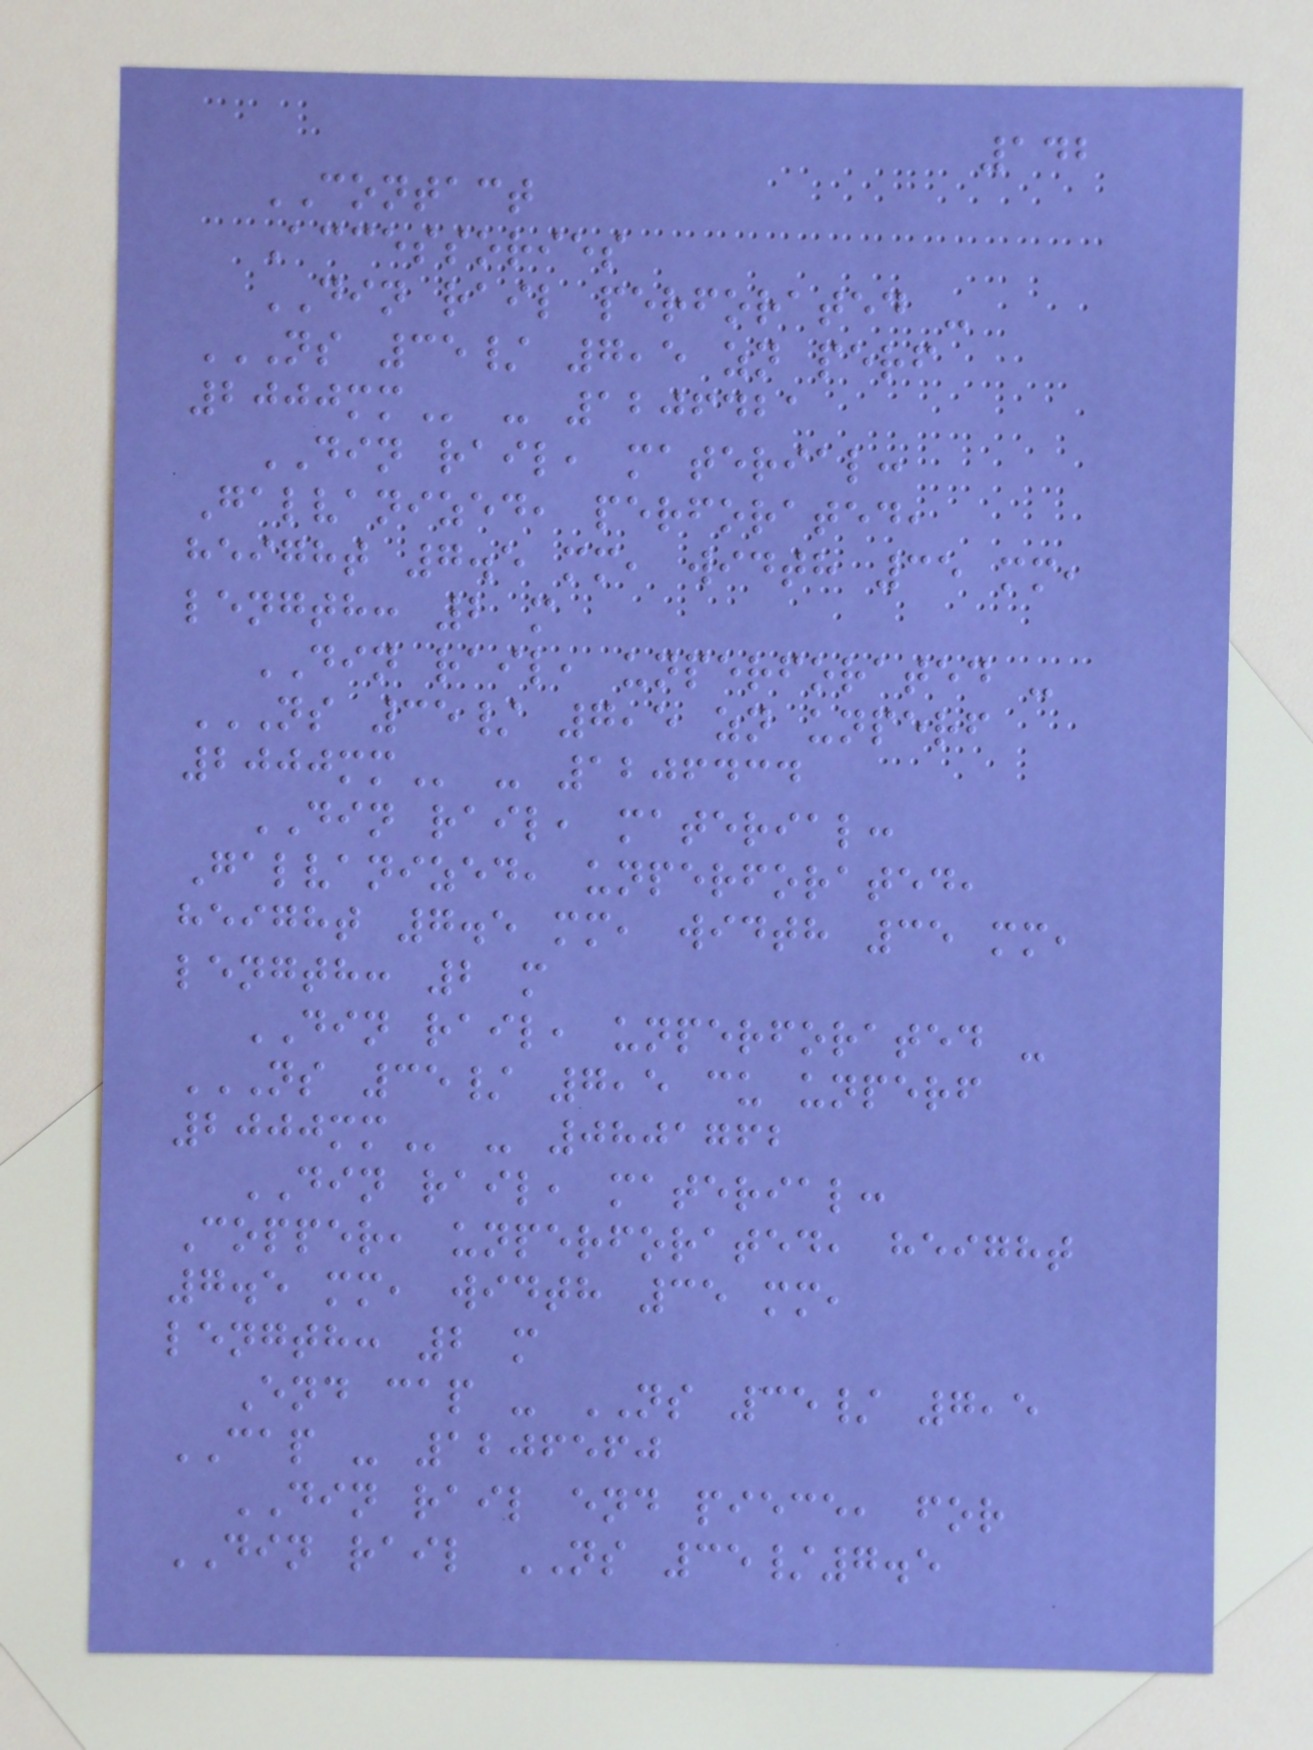142
CONTACT
Accessories
DIN rail perforated -
NS 35/ 7,5 ZN PERF
2000MM - 1206421
DIN rail, material:
Galvanized, perforated,
height 7.5 mm, width 35 mm,
length: 2 m
DIN rail, unperforated -
NS 35/ 7,5 ZN UNPERF
2000MM - 1206434
DIN rail, material:
Galvanized, unperforated,
height 7.5 mm, width 35 mm,
length: 2 m
DIN rail, unperforated -
NS 35/ 7,5 CU UNPERF
2000MM - 0801762
DIN rail, material:
Copper, unperforated, height
7.5 mm, width 35 mm,
length: 2 m
End cap - NS 35/ 7,5
CAP - 1206560
DIN rail end piece, for
DIN rail NS 35/7.5
